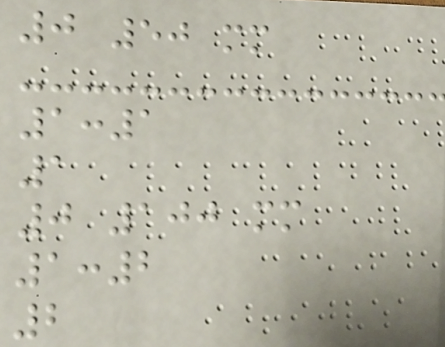0 50 mm
1:1
1
0 100 mm
1:2
2
